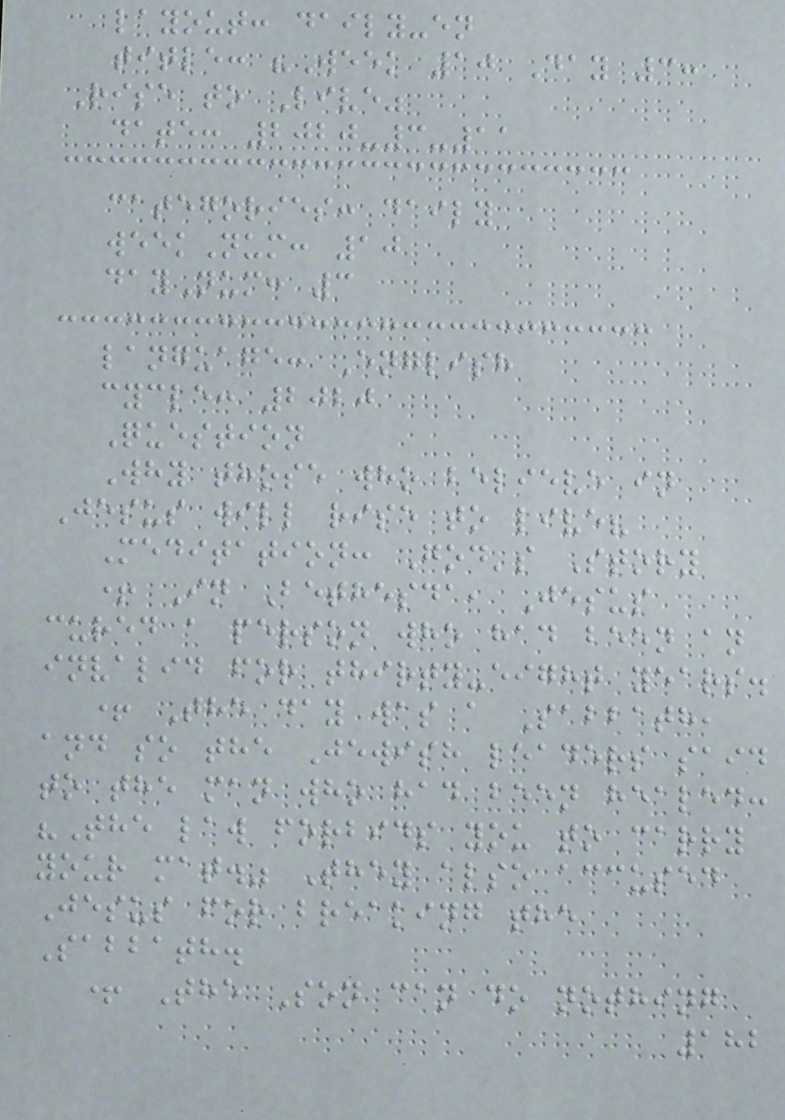layout: daily-en
title: "Week 10 Day 3:
Rise to Live"
date: 2020-3-11
categories: daily
weekNum: 10
dayNum: 3
language: English
cycle: 2020
Question
Why those who believe in
Jesus will rise to live?
Meditation: God's Story
+ In Bethesda, Jesus
cured a person who had been an
invalid for thirty-eight years.
+ The day was a Sabbath,
and so the Jewish leaders said
to the man who had been healed:
"The law forbids you to carry
your mat." They also accused
Jesus for breaking the
Sabbath.
+ The Son can do nothing
182
